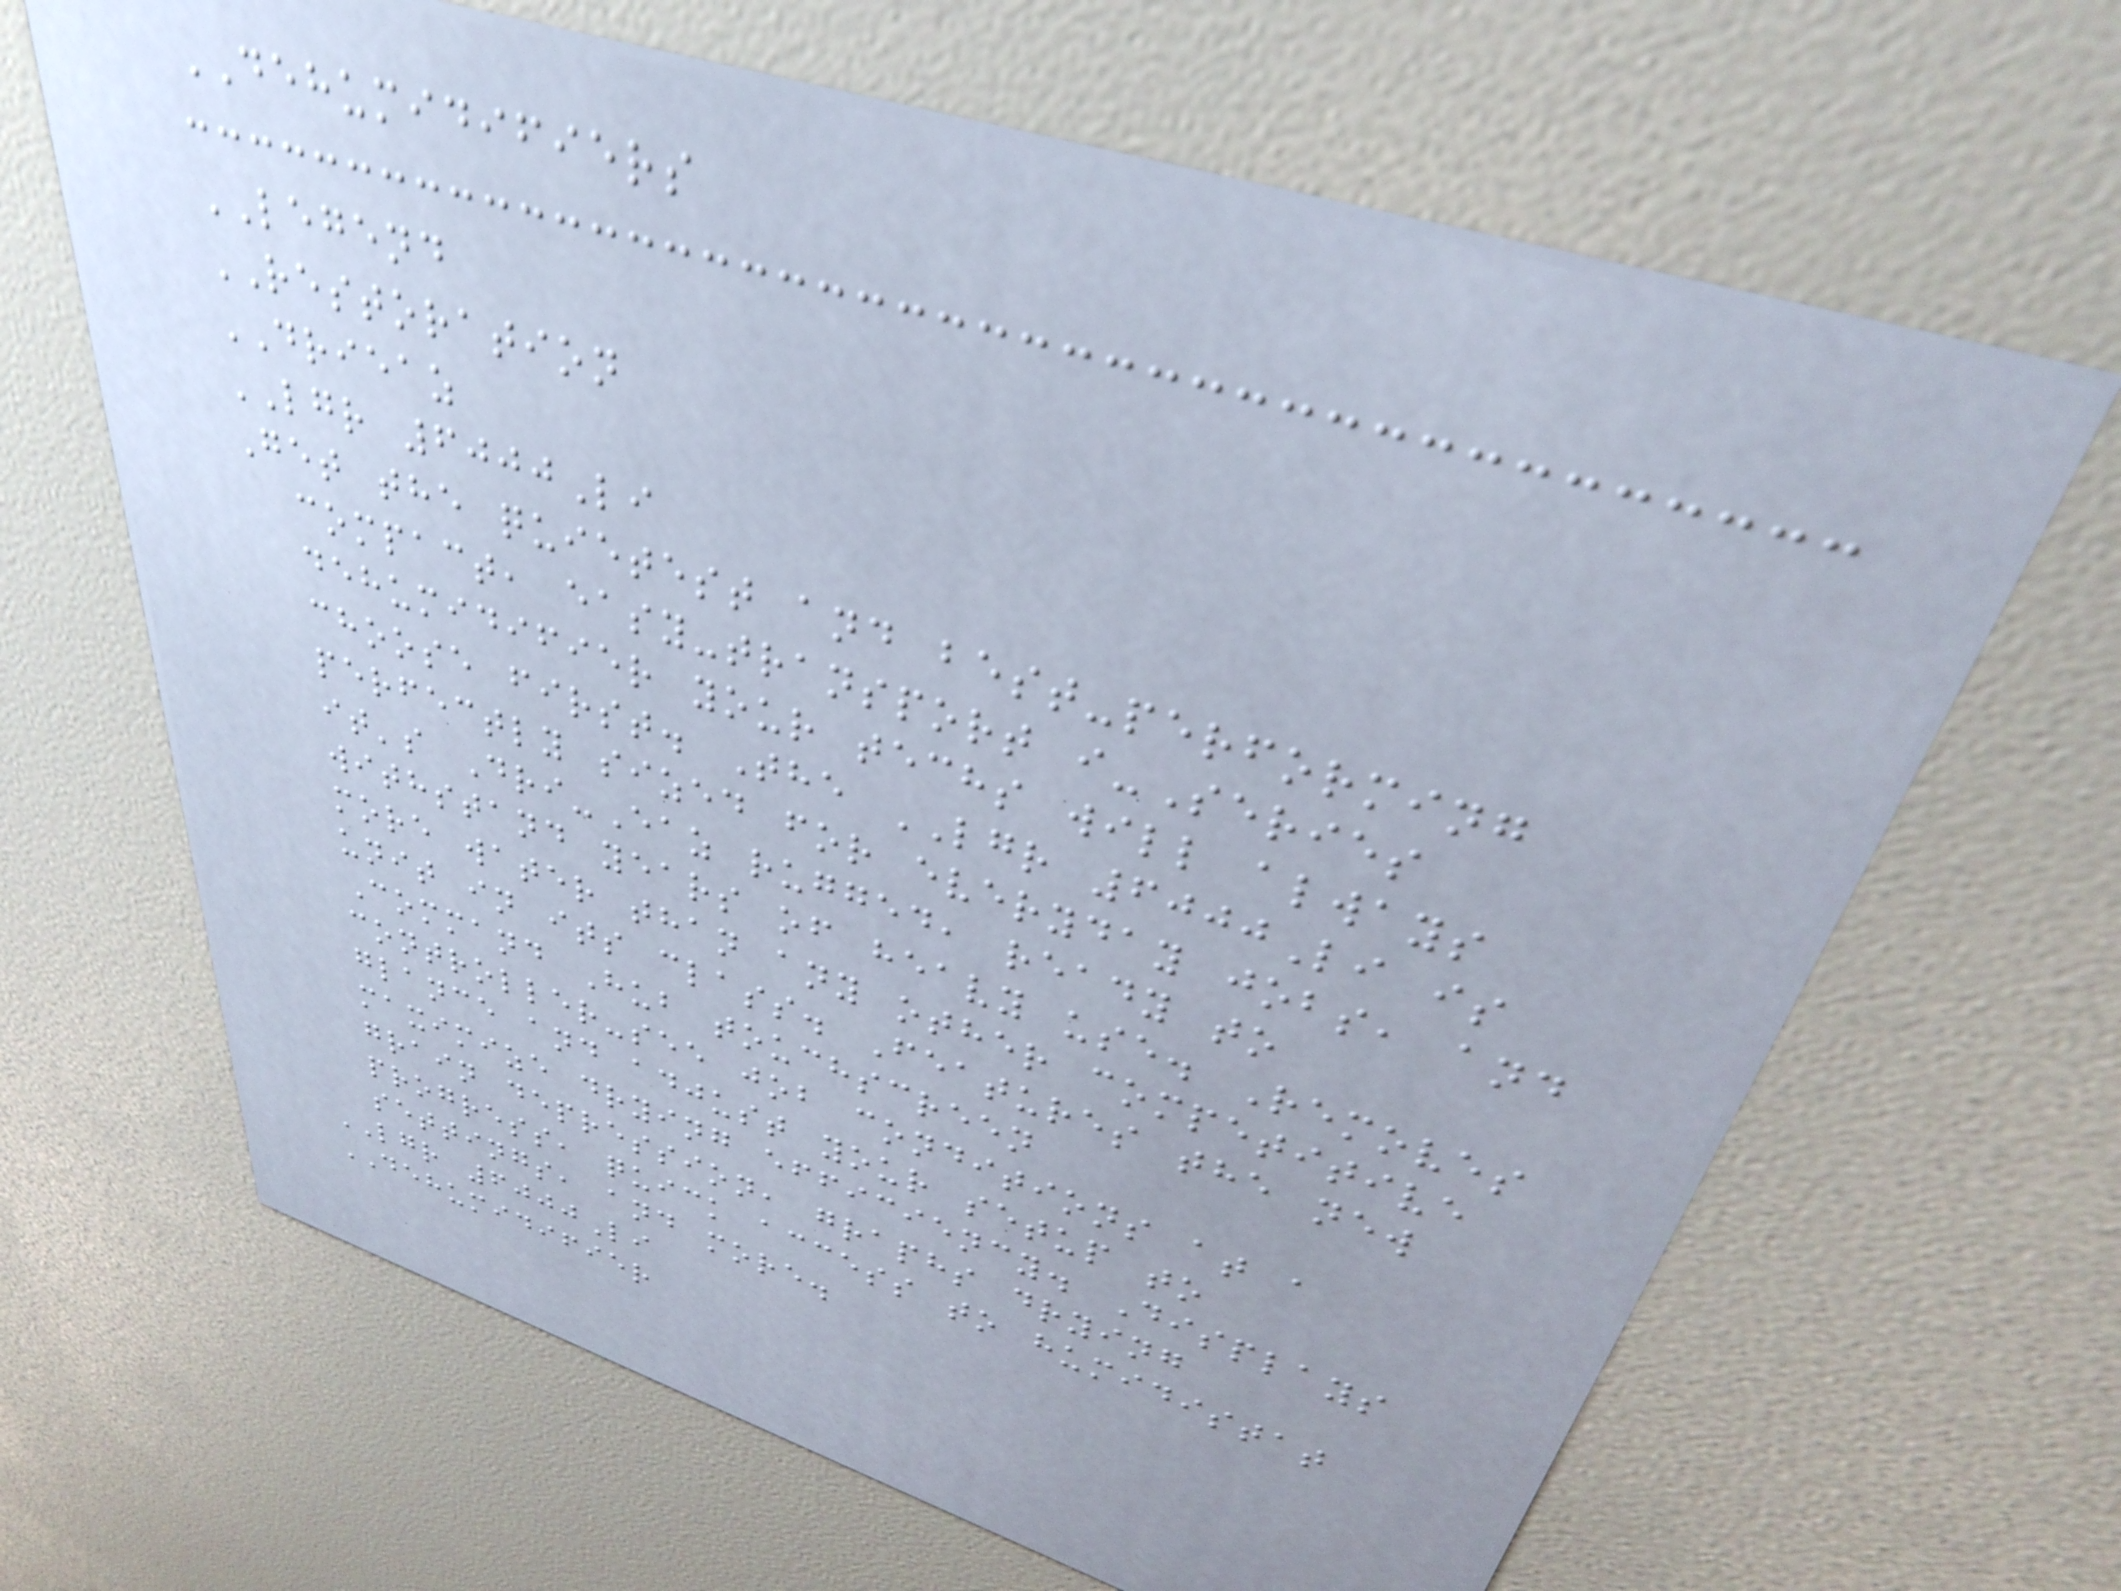DEHUMIDIFIERS
LEGEND
RESTORATION
DRIEAZ
LGR 6000Li
Get the quietest and best-performing
compact, easy-transport i-Series
dehumidifier your techs will always
choose first. The LGR 6000Li is
perfectly sized for everyday jobs, and
it's Dri-Eaz rugged, ready to
withstand years of heavy use. Removes
more water than any other competitive
unit in its class. Features the new
Command Hub touchscreen
controller-see job conditions at a
glance and adjust your setup to
maximize drying efficiency. Displays
grain depression, graphs drying
progress, quick access to humidistat
settings, and more.
LGR 6000Li
DEHUMIDIFIER
